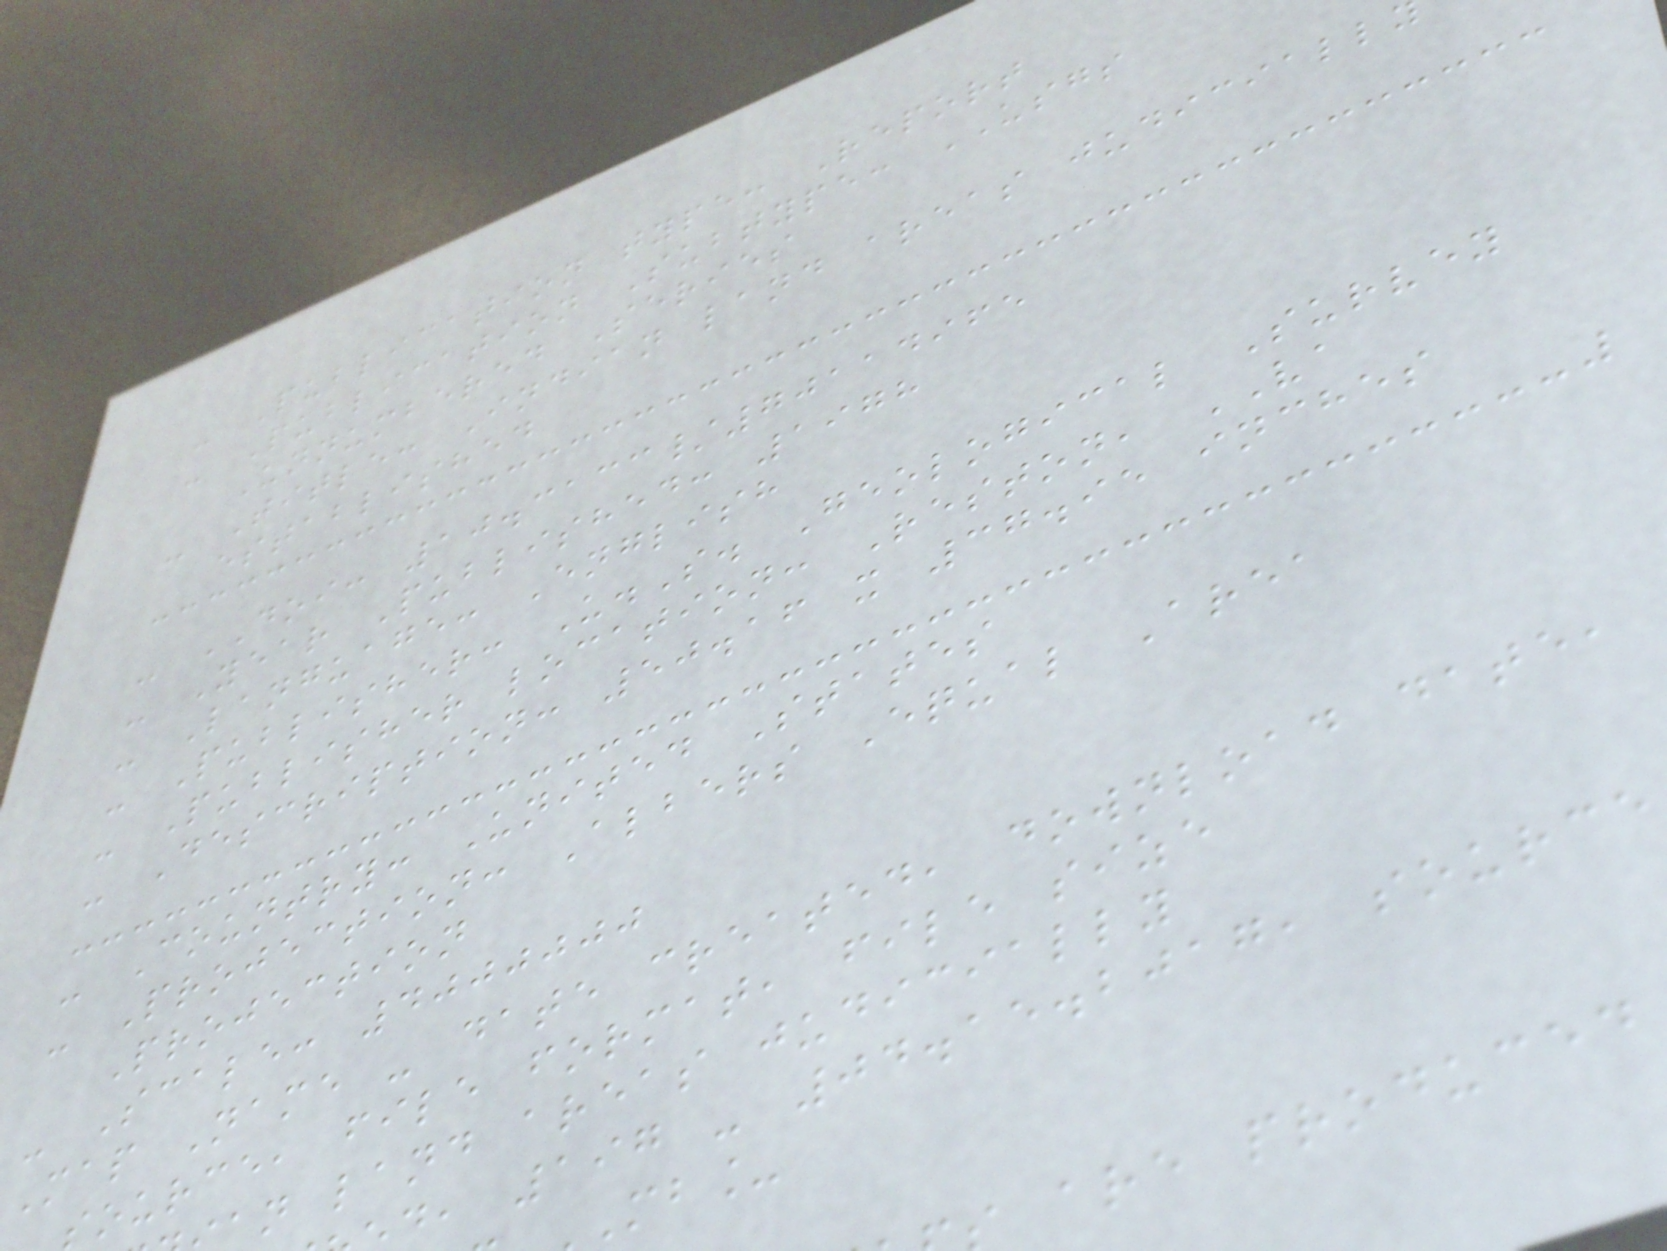- Publication type: Report
- Publication Subtype: USGS
Unnumbered Series
- Title: Indian land areas judiciall
established
- DOI: 10.3133/70114965
- Year Published: 1978
- Language: English
- Publisher: U.S. Geological Survey
- Publisher location: Reston, VA
- Description: 50.16 x 37.95 inches
- Country: United States
- Projection: Albers Equal Area
Projection
- Scale: 4000000
Map Name - date created, download date,
ource, file format, file size
an land areas judicially
d, 197 - 04.15.2017, source
are produced
